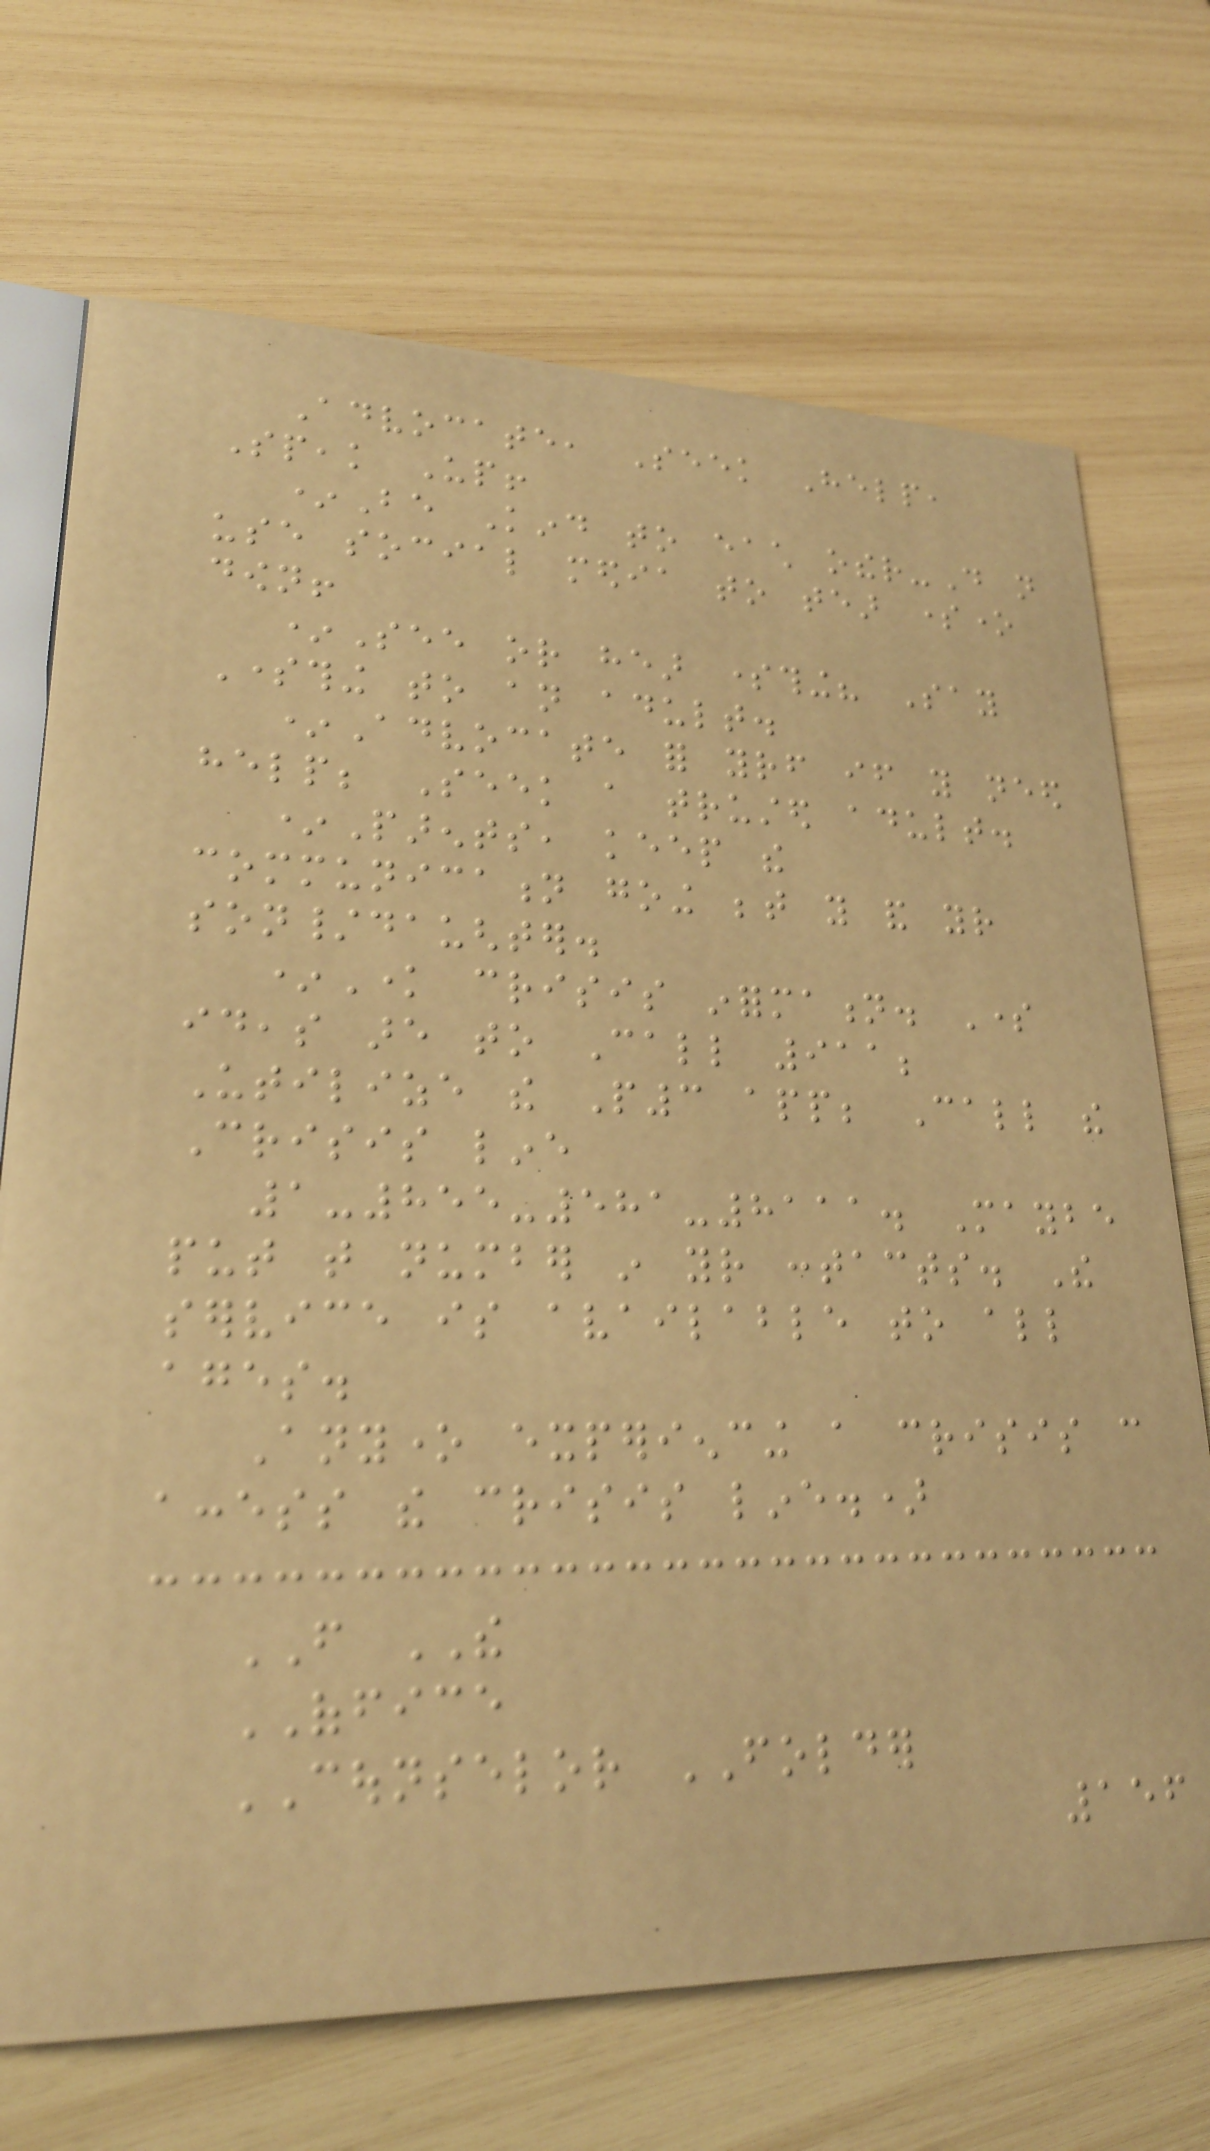Advocate, Seek Help,
Speak Up!
*Be Kind to each other-Do not
use social media to tear someone
down!
*See or hear something? Say
Something to an adult.
*Advocate for yourself if you need
help; Seek a trusted adult.
*Parents, keep the
communication going between you and your
son/daughter.
*Know crisis information. Some
ideas are to Call 911;
Utilize the P3 app; Call the
Crisis line
1-855-581-8111. Maybe
put that number in your contacts. The
service is available to all
ages.
Anyone experiencing a crisis can
access the crisis line.)
FROM THE
OFFICE
COUNSELOR FOLDER
156
